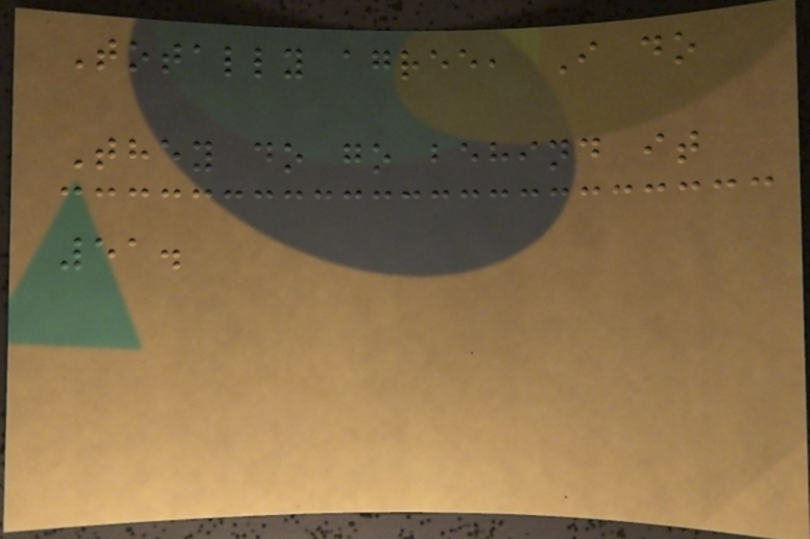Totally agree, I do
They do go behind it
51.
